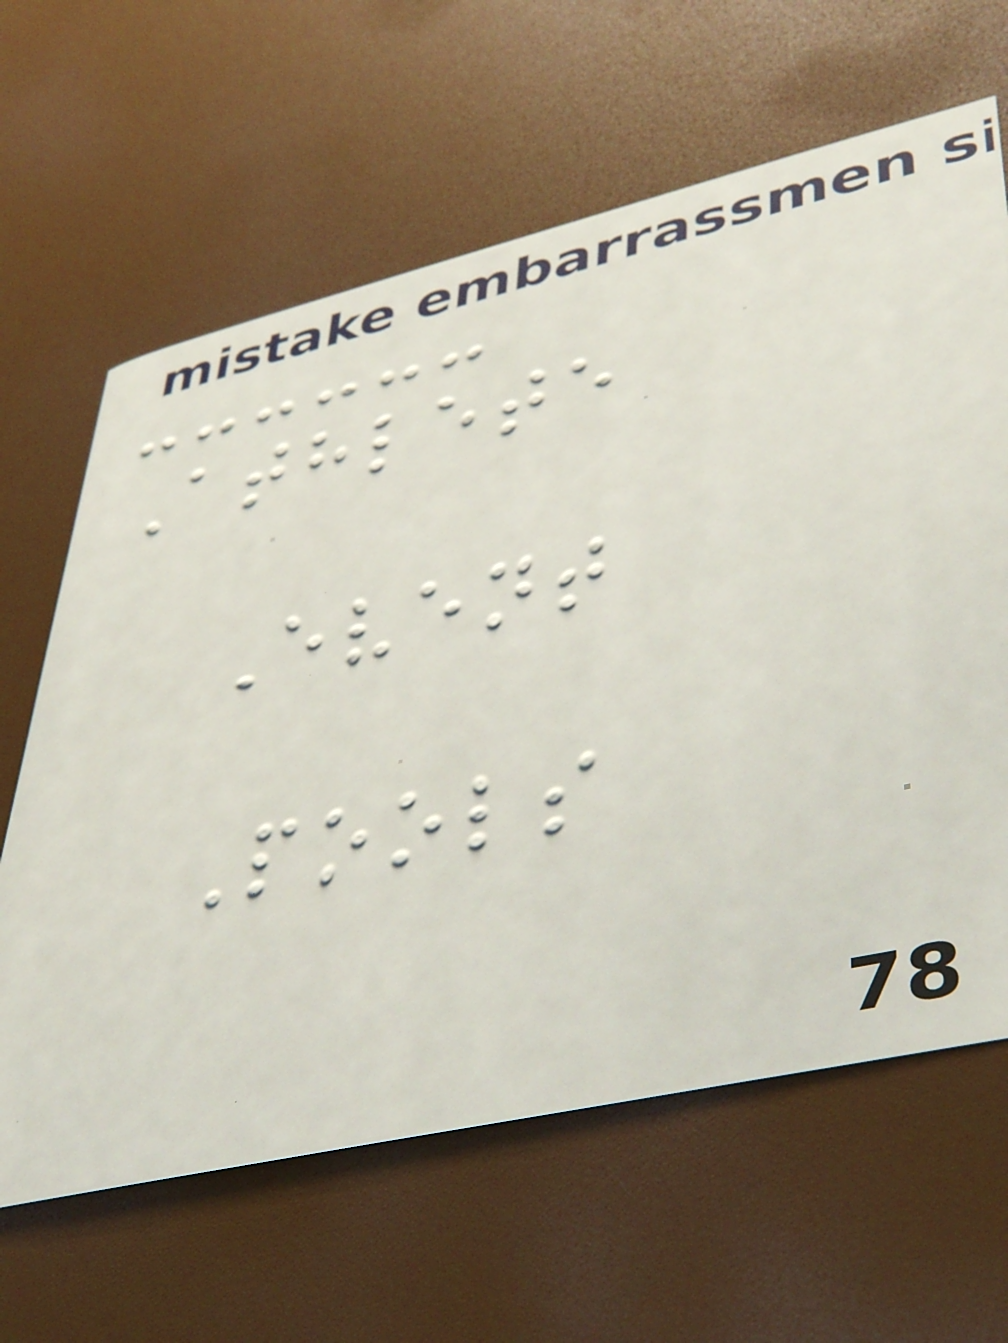Athlete
Event
Pools
